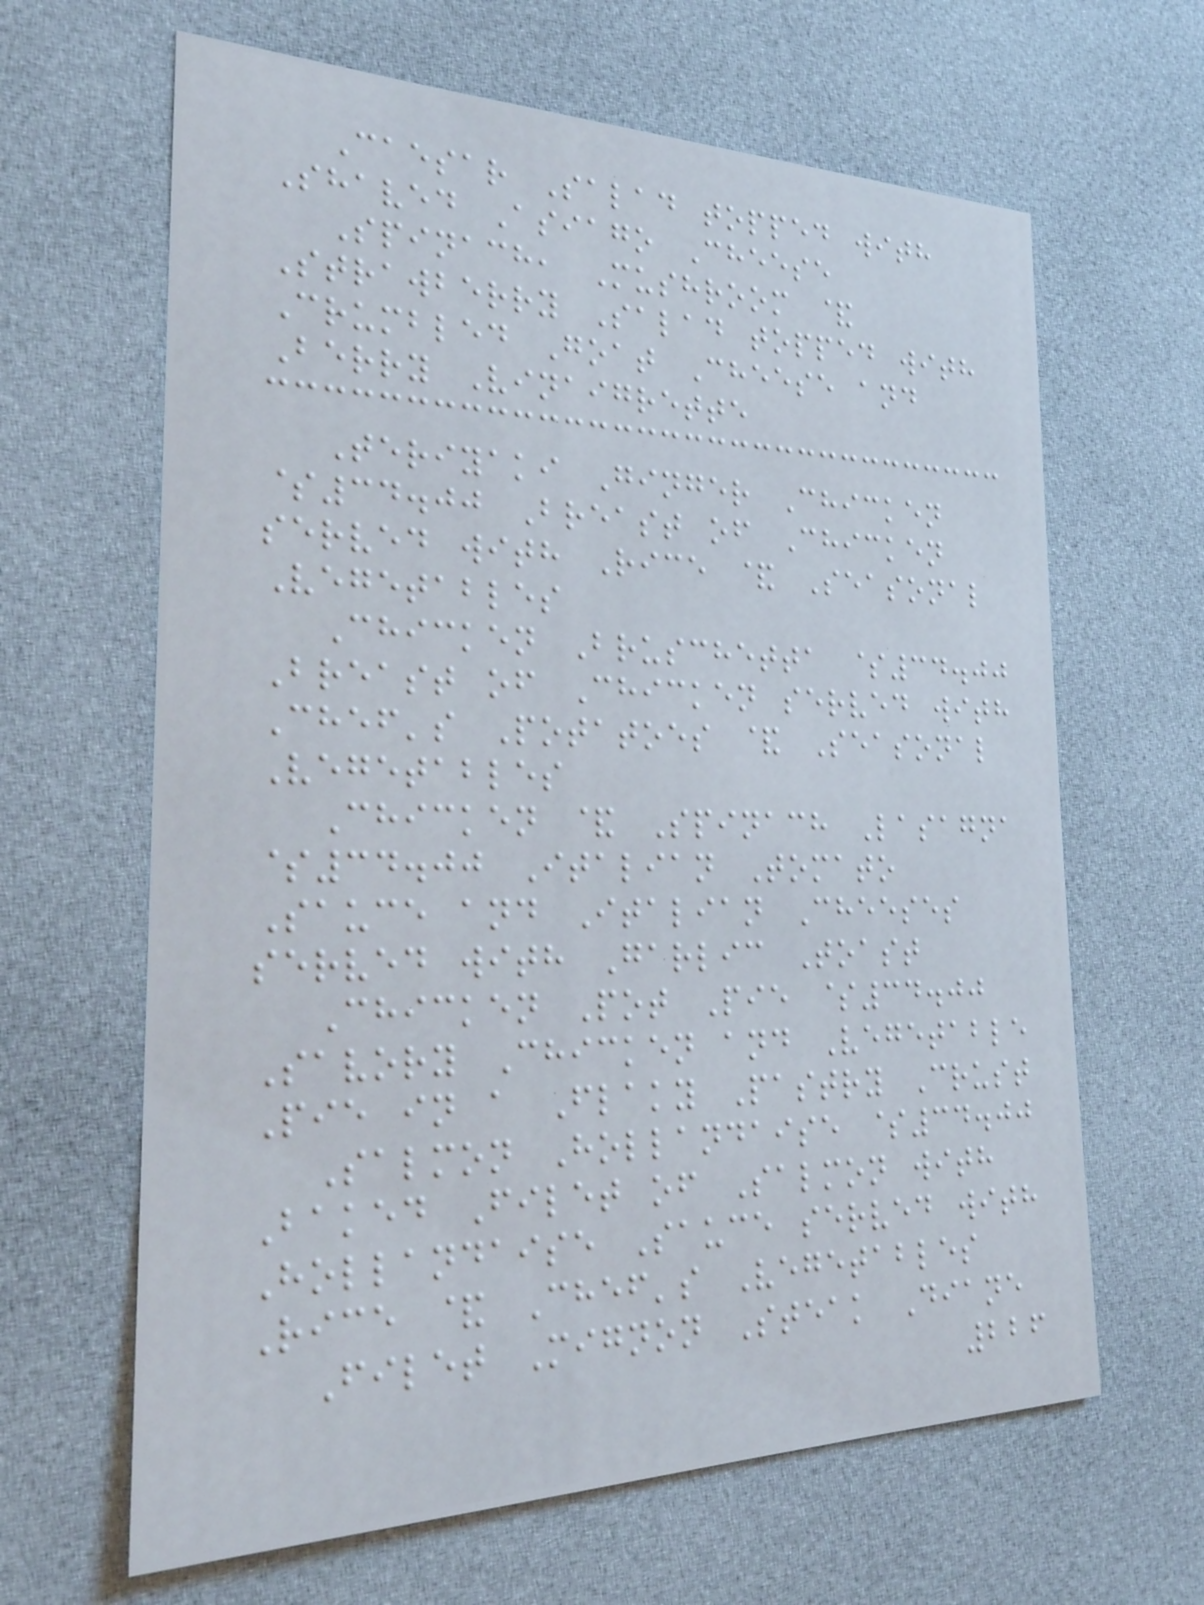Caesar Salad topped with
Shaved Asiago Cheese
Spinach, Mushroom &
Strawberry Salad topped with
Crumbled Goat Cheese and
Berry Vinaigrette
Teriyaki Ginger Chicken
$34.00 Breast of Chicken
served with Rice & Seasonal
Vegetables
Chicken Bruschetta $34.00
Breast of Chicken served with
Chef's Potatoes & Seasonal
Vegetables
Chicken & Spinach Lasagna
$34.00 Italian Tomato
Sauce and Italian Cheeses
served with Garlic Toast
Chicken Pot Pie $34.00
Savory Chicken and Vegetable
Pie in a Flaky Pastry Crust
Salmon Hollandaise $34.00
Baked Filet of Salmon with
Hollandaise Sauce served with
Rice & Chef's Vegetables
Filet Mignon Steak Diane
226
